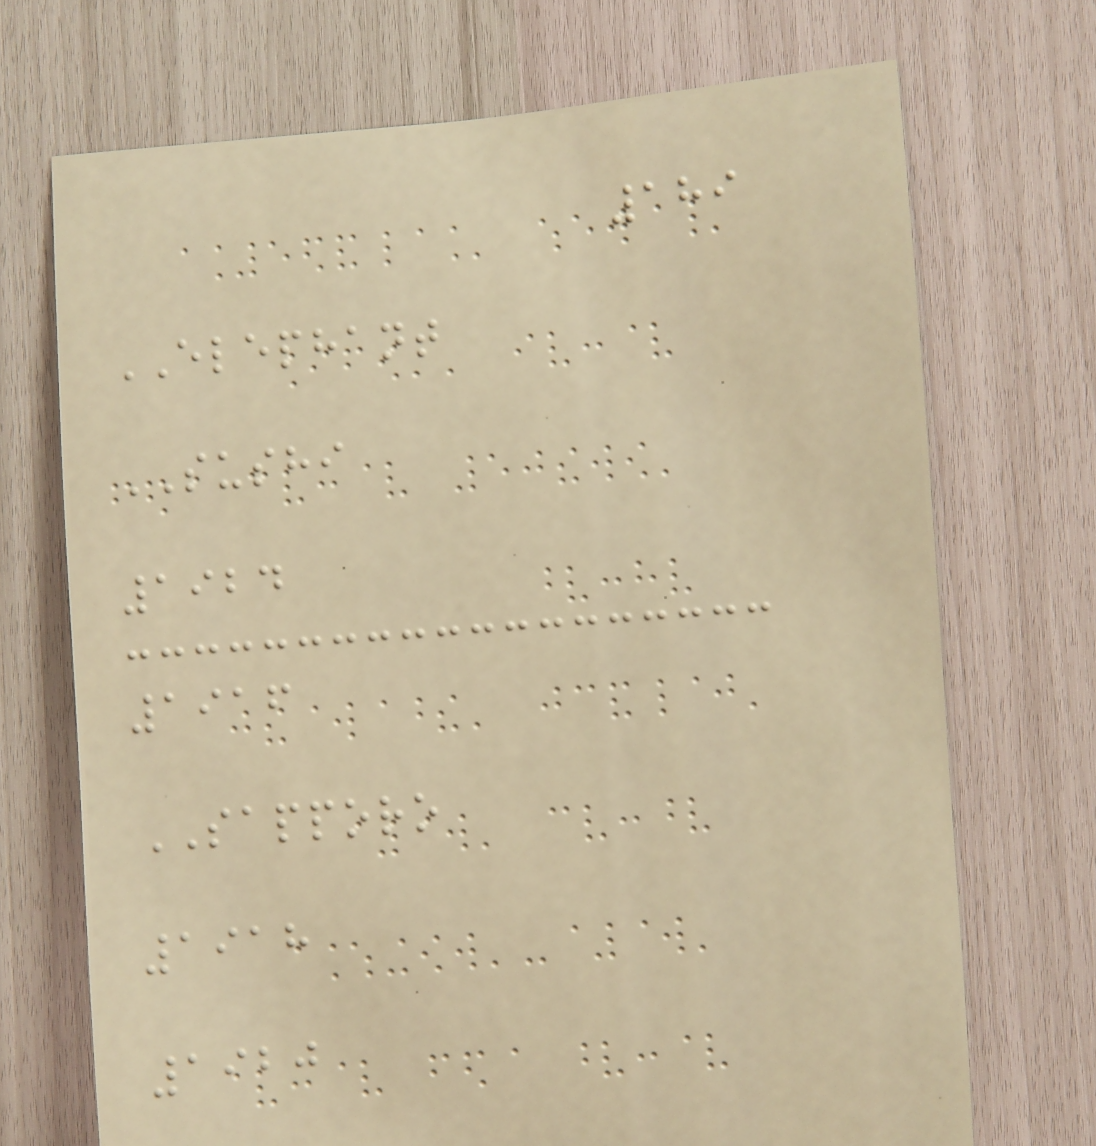189
ELEPHANT
SUSHI
1924
1916
SAPPORO
1918
1920
